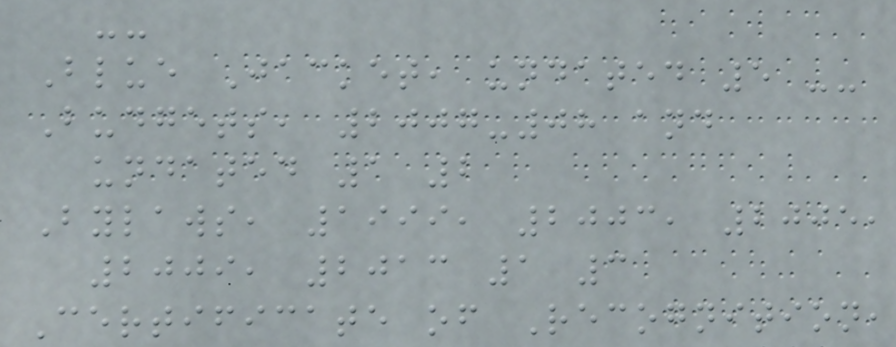--
Blue Jacket, undated 5 --
Budgets, 2007-08 and
undated 1 2
Bylaws, 1999, 2003, 2005,
2009, 2013 1 3
Certificate of Recognition,
